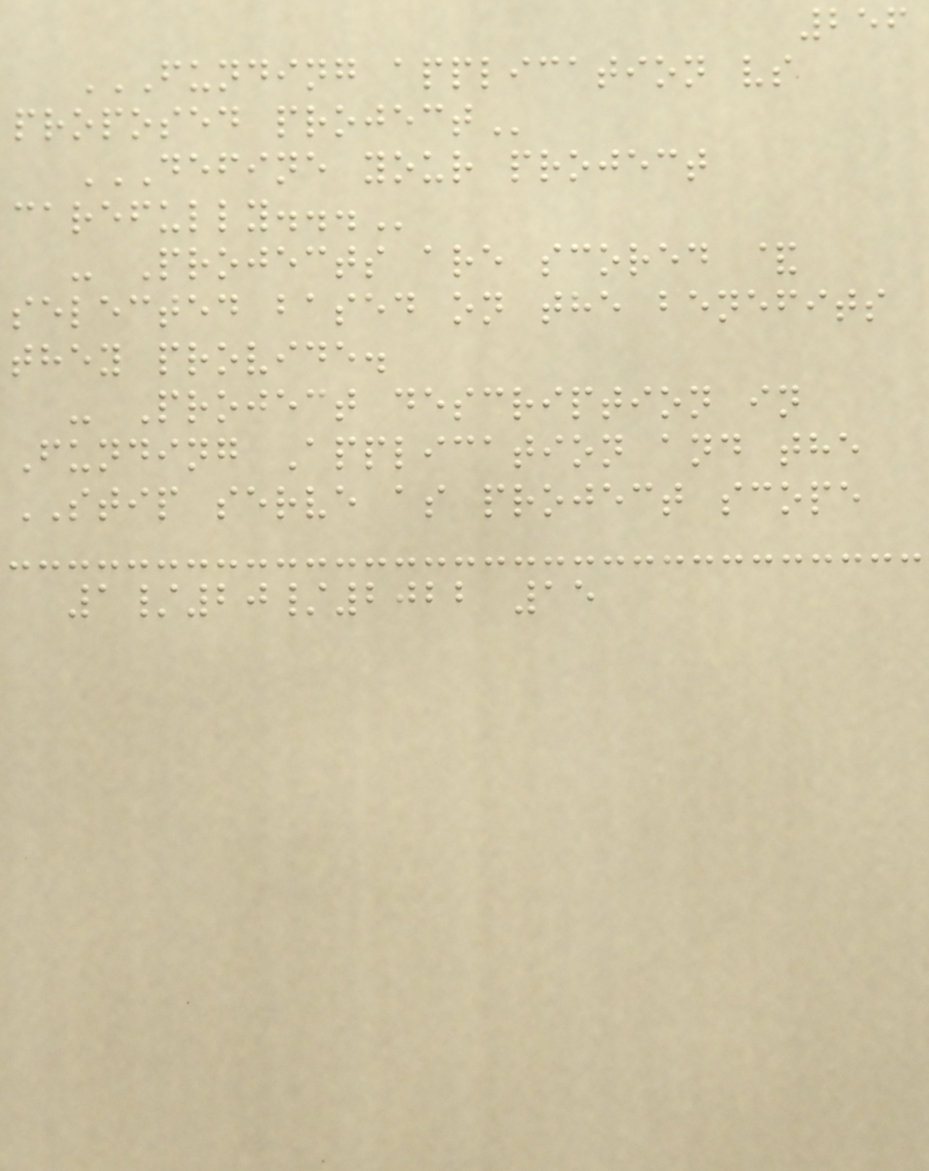256
FUNDING APPLICATION VS
PROPOSED PROJECT
DEFINE YOUR PROJECT
CAREFULLY...
- Projects are scored &
selected based on the benefits
they provide.
- Project description in
Funding Application and the
STIP serve as project scope
1/20/2022 15
